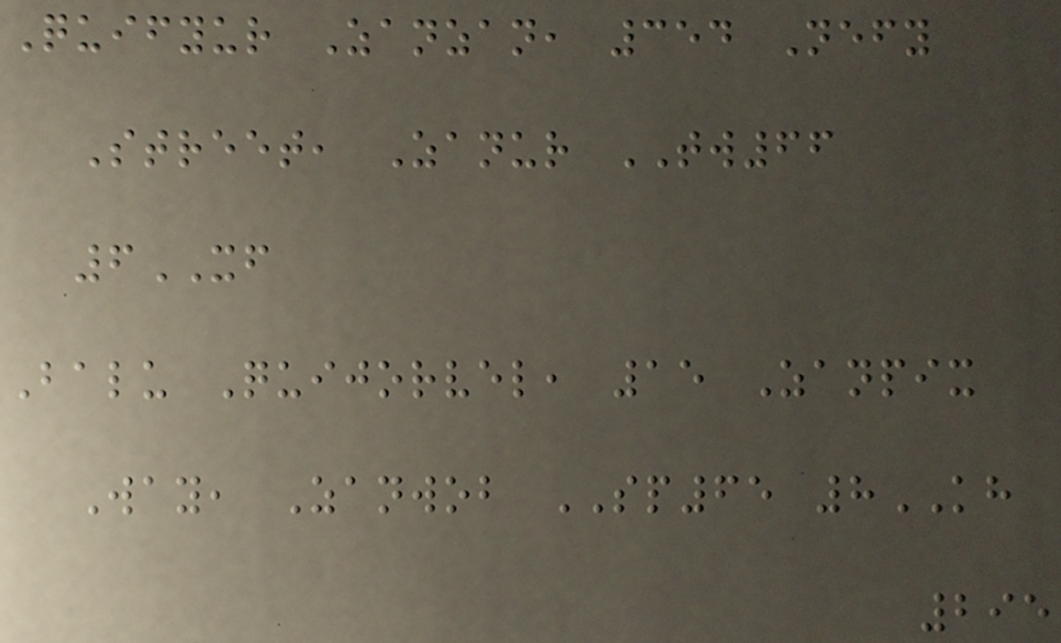Quifyur Zanzan, 354 Nefy
Street, Zanur TW66
6XF
Balu Quijorvel, 15 Zanpix
Way, Zanwob SP65 8KH
295
